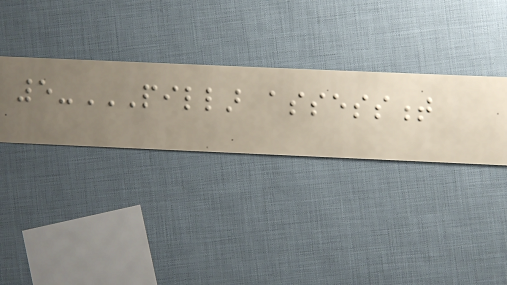5-PILLAR ASSESSMENT
